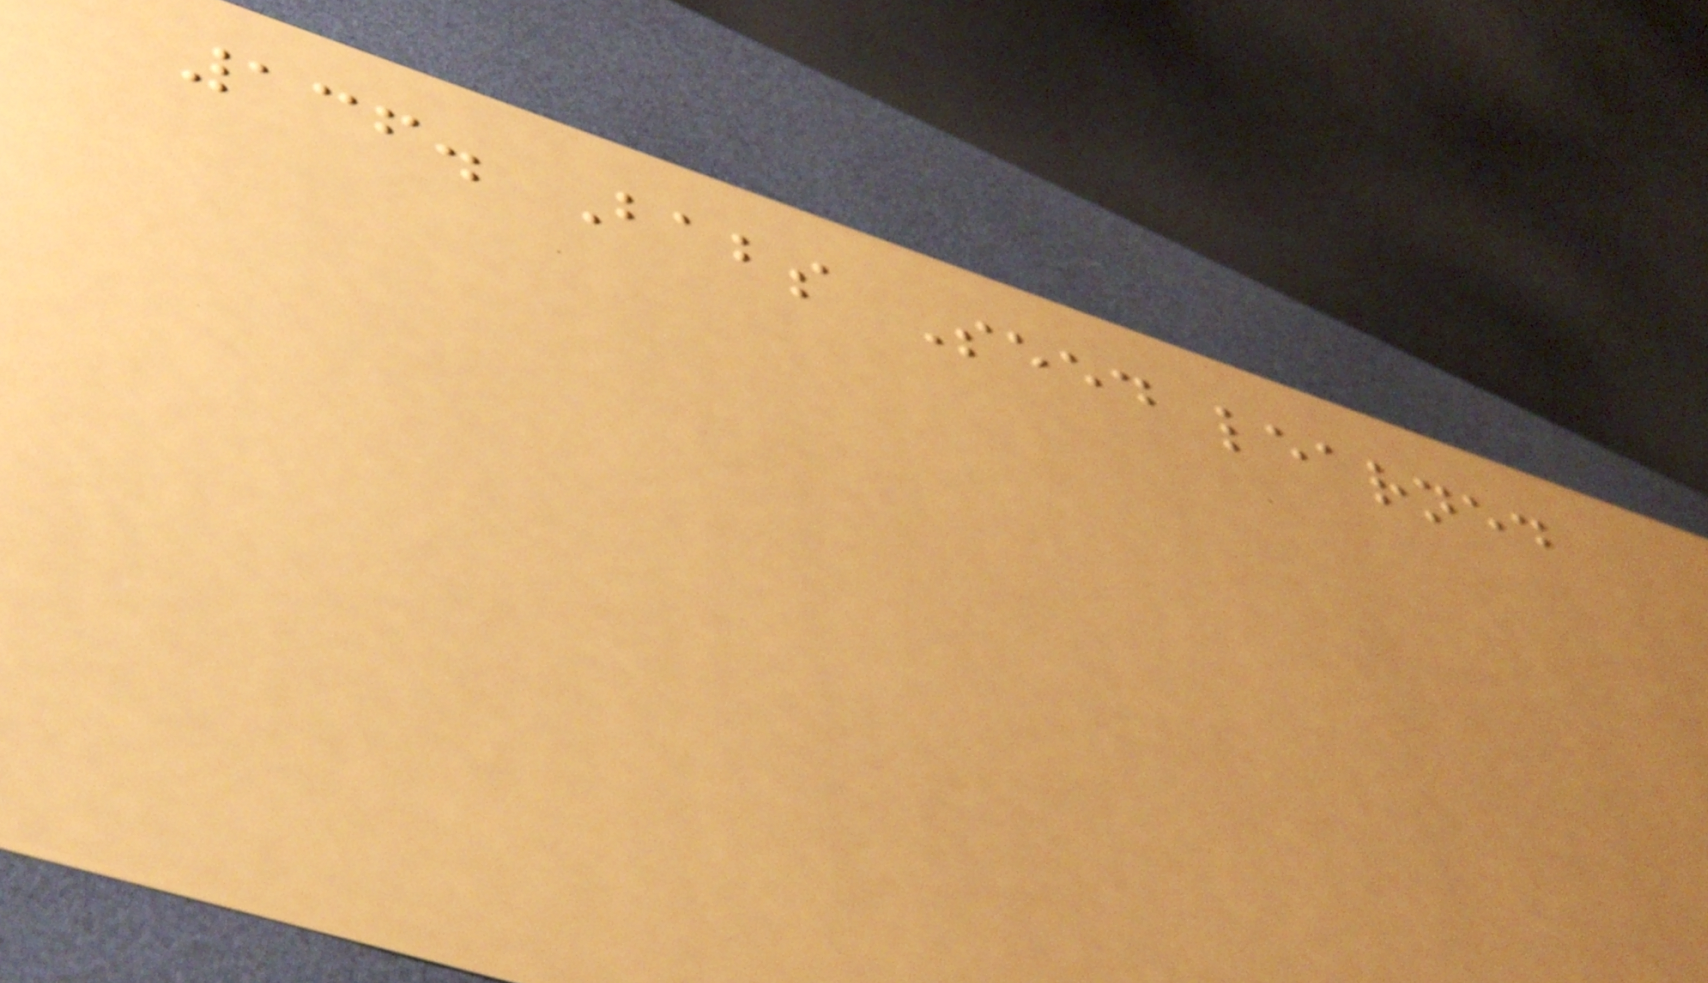136. Babs Seed learned
